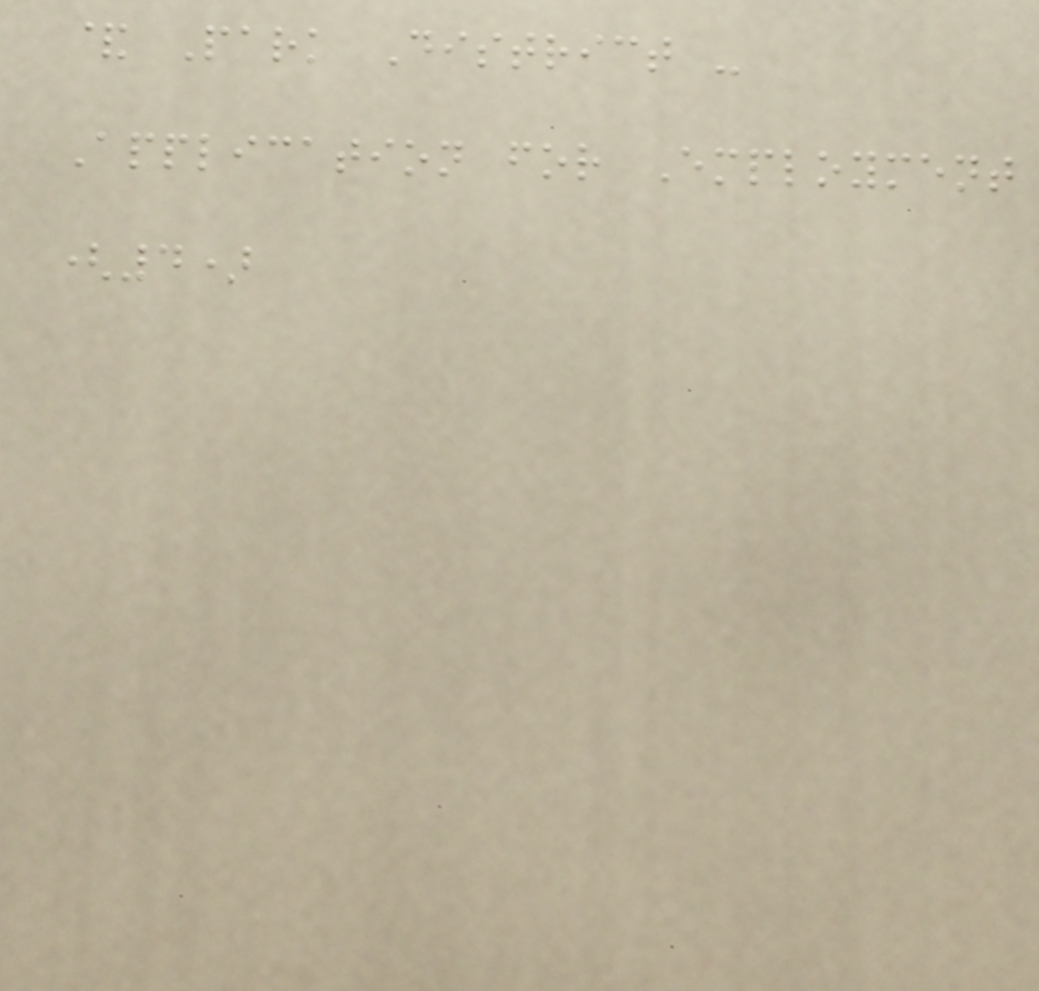& Park District -
Application for Employment
(4)
